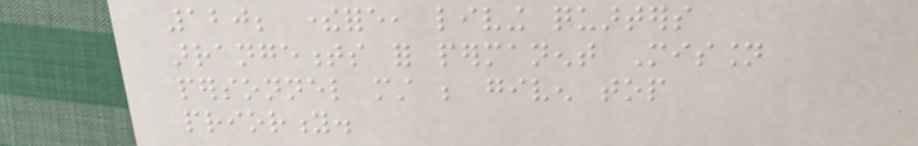120; therefore, living quarters
arrangements for permanent Mission
personnel must be given top
priority.
